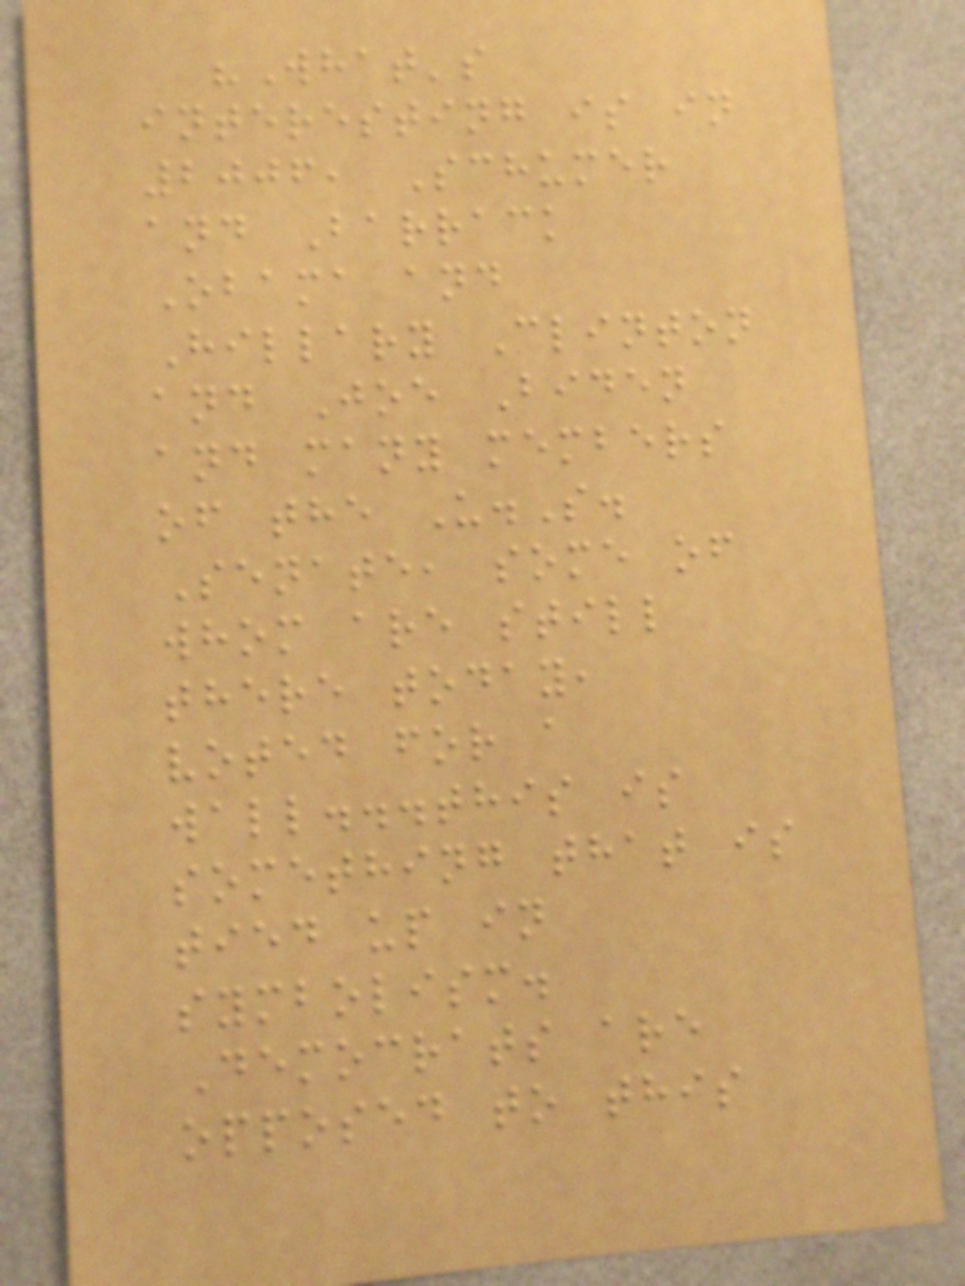"What's
interesting is in
2006, Schumer
and Barrack
Obama and
Hillary Clinton
and Joe Biden
and many members
of the U.S.
Senate, some of
whom are still
there today,
voted for a
wall...this is
something that is
tied up in
symbolism.
Democrats are
opposed to this
